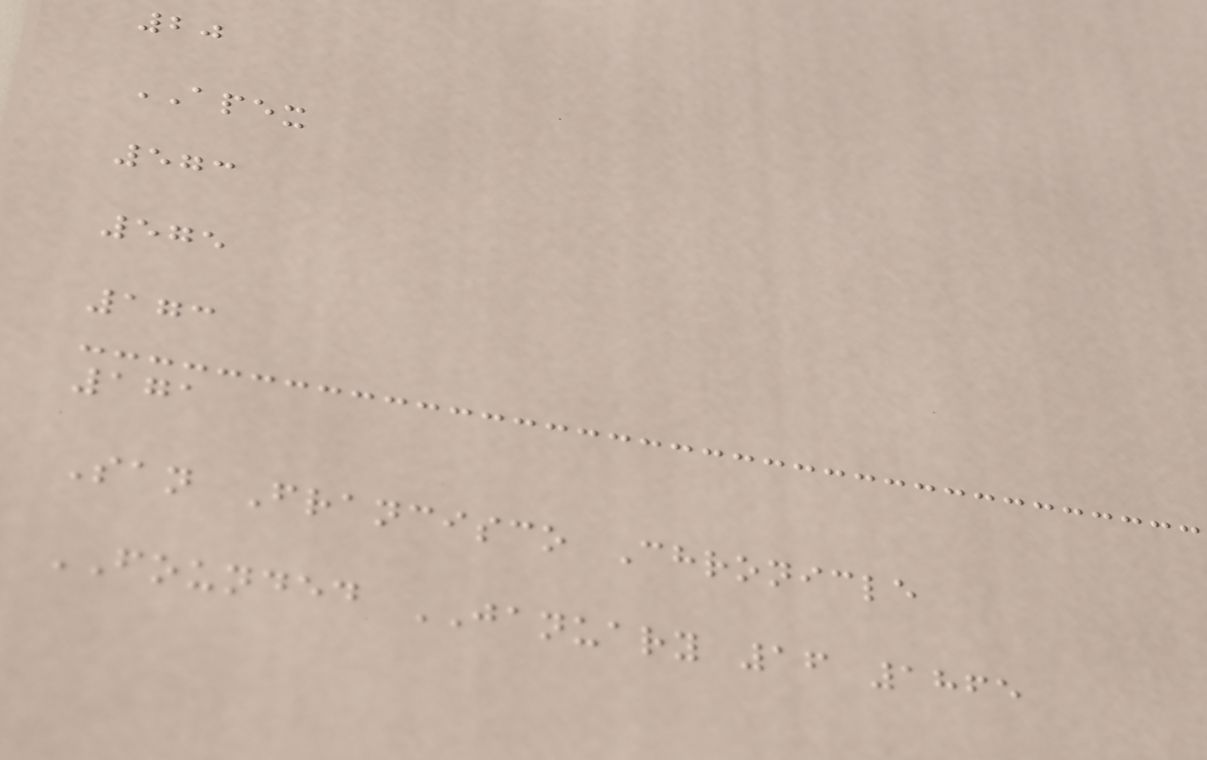20
APEX
573
575
173
171
San Francisco Chronicle
FOUNDED JANUARY 16 1865
